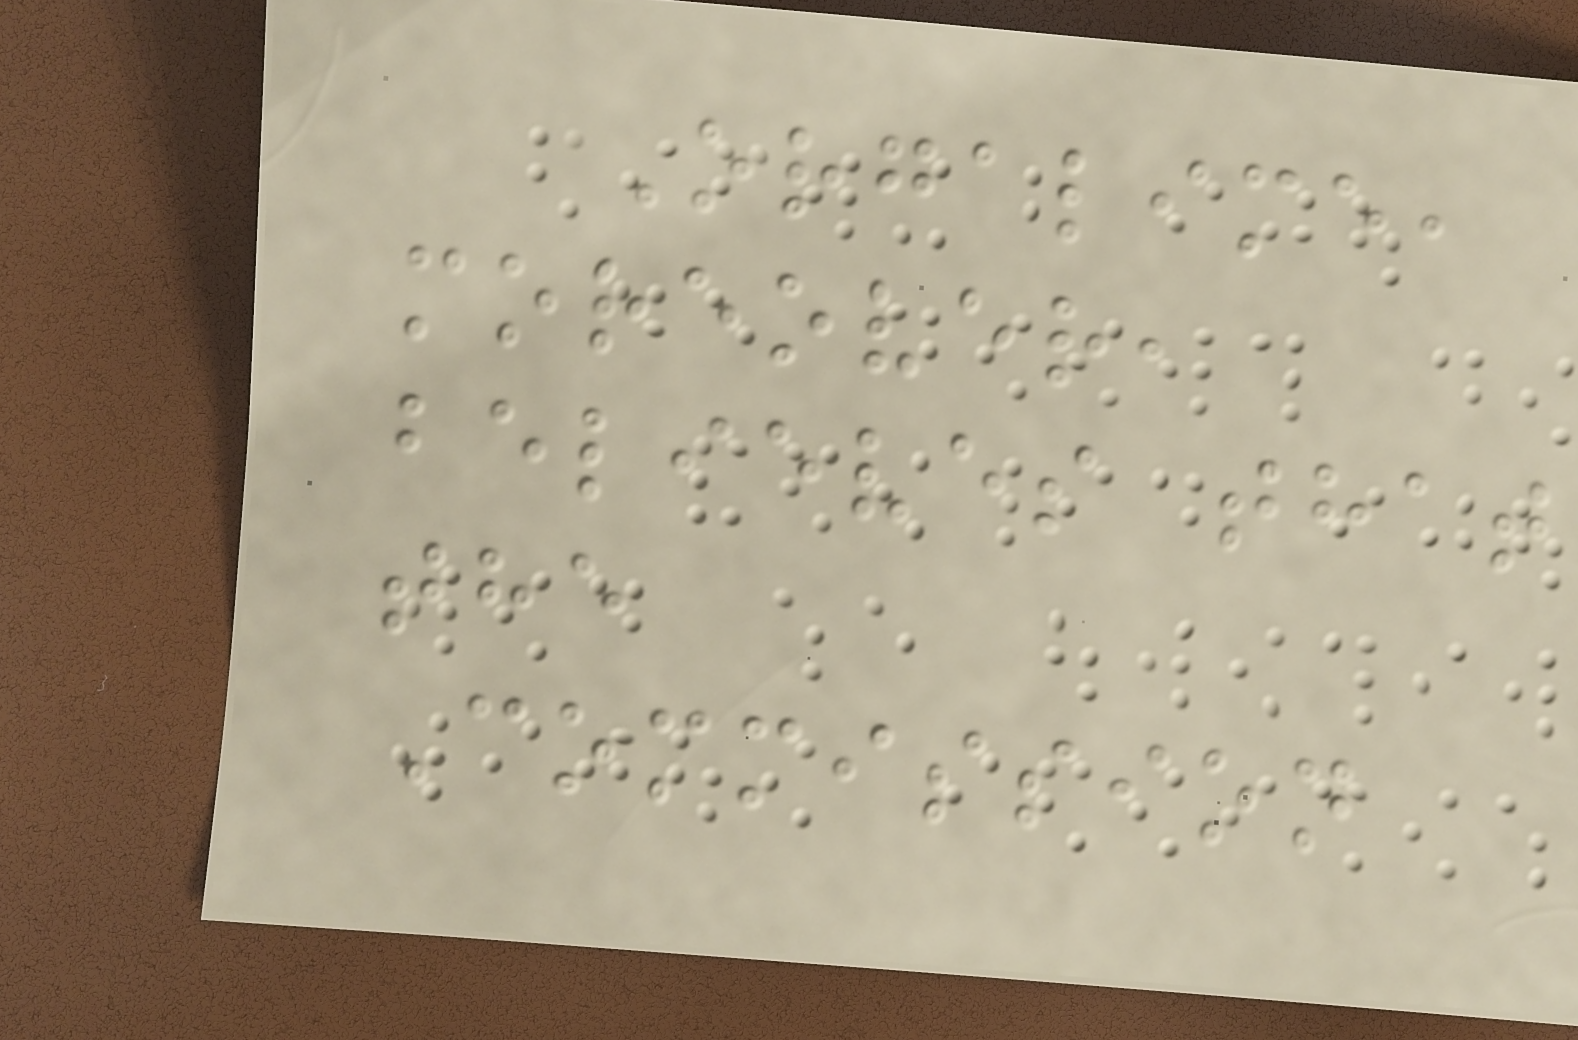Orgalime,
moreover,
believes that
the
Commission
